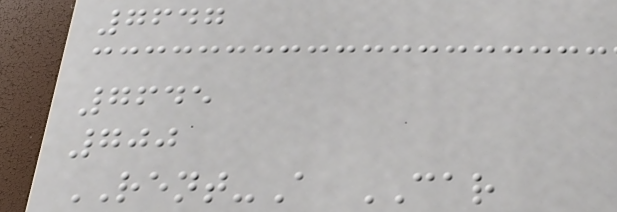7647
7645
700
RENT-A CAR
